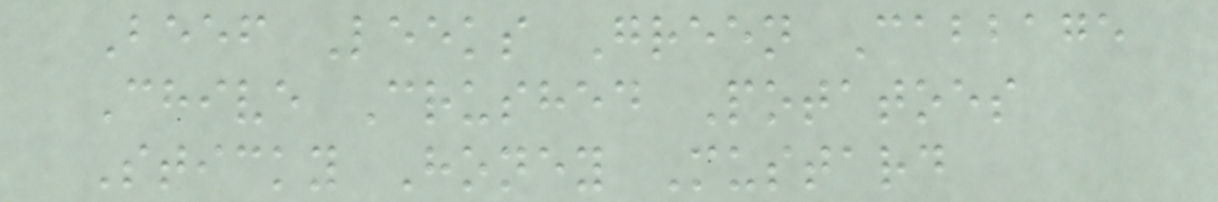Beef Leeks Green Cabbage
Chive Crushed Potatoes
Sticky Honey Mustard
